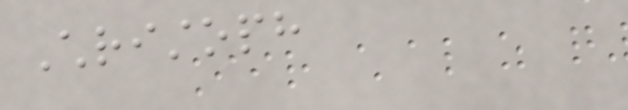Christoph
